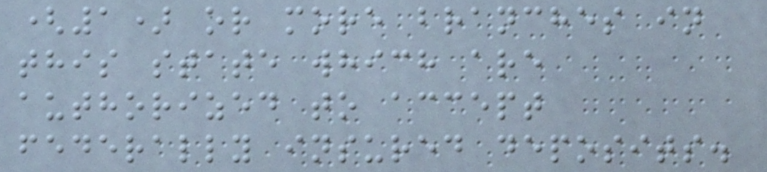(1) or more branches in
this state which are
authorized to accept
federally insured deposits.
